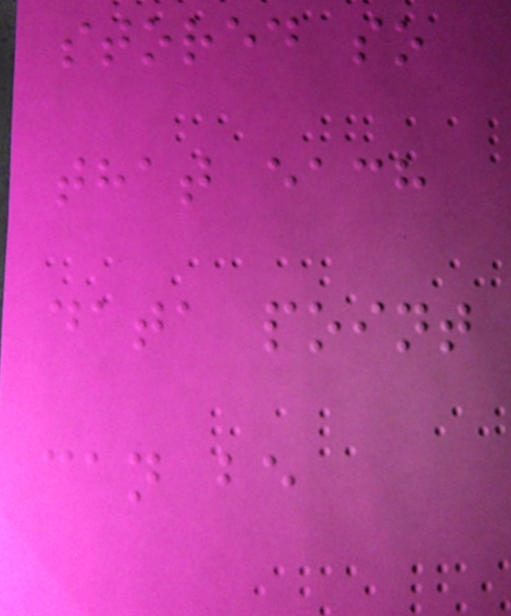stored so
that each
data point
can be
